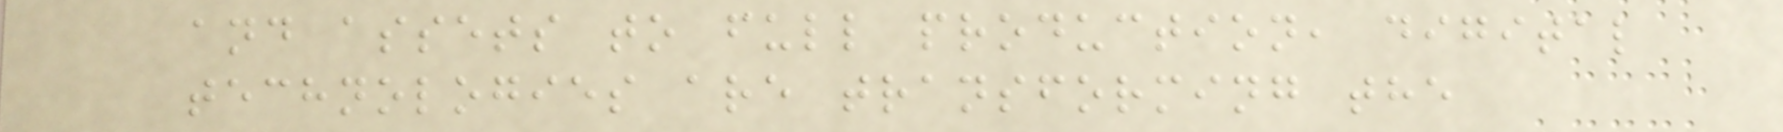and assets to full production, digital
technologies are transforming the
